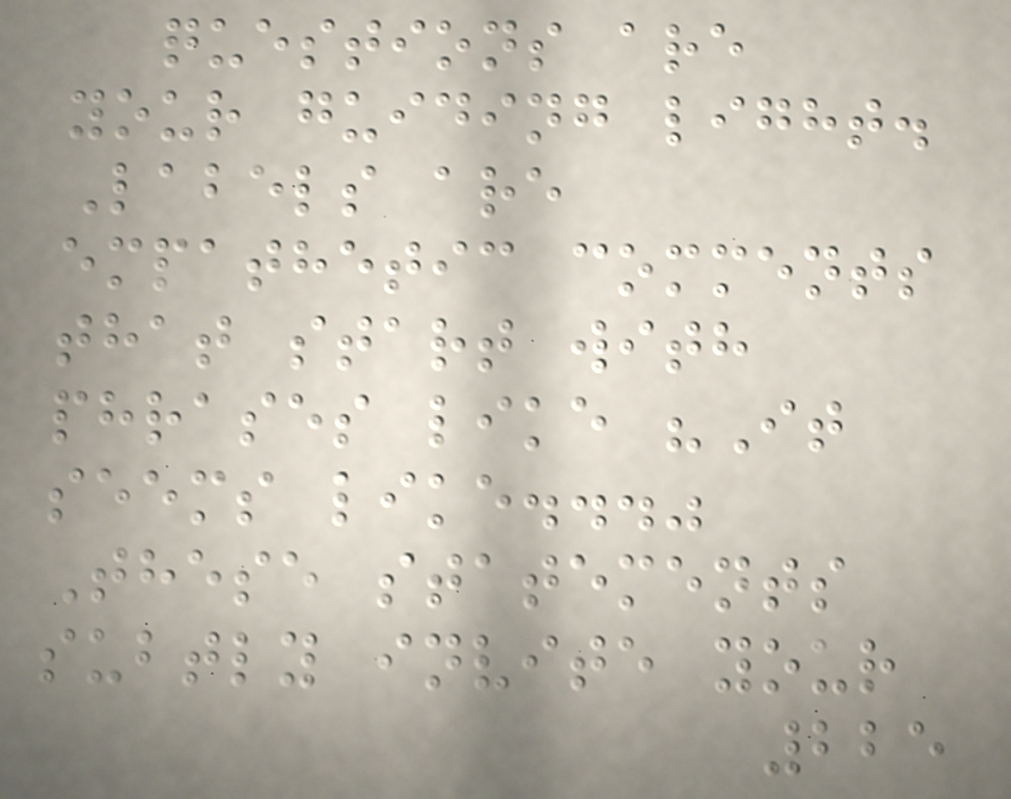questions are
your guiding light.
Labels are
empathetic comments
that start with
phrases like "It
seems like..."
These statements
subtly invite your
225
